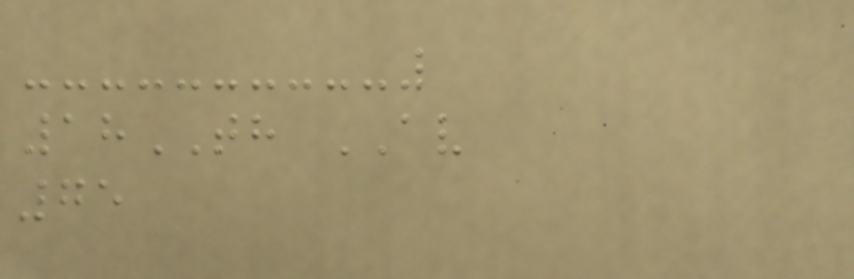18TH AV
75
